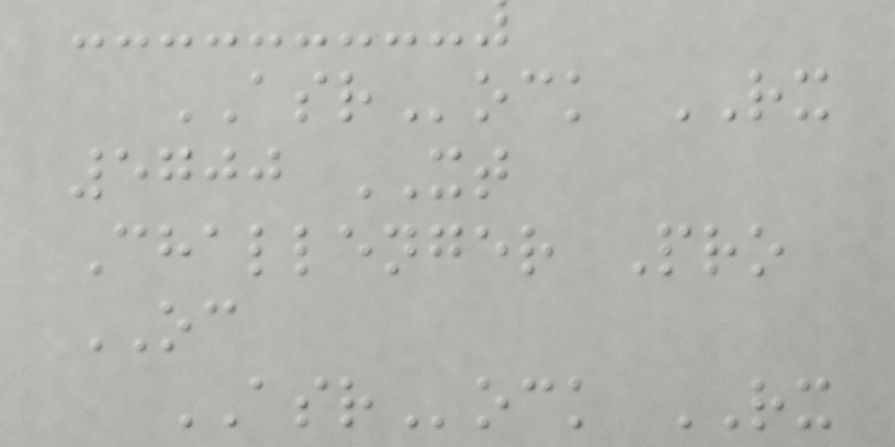ASRock RX
5700 XT
Challenger Pro
OC
ASRock RX
